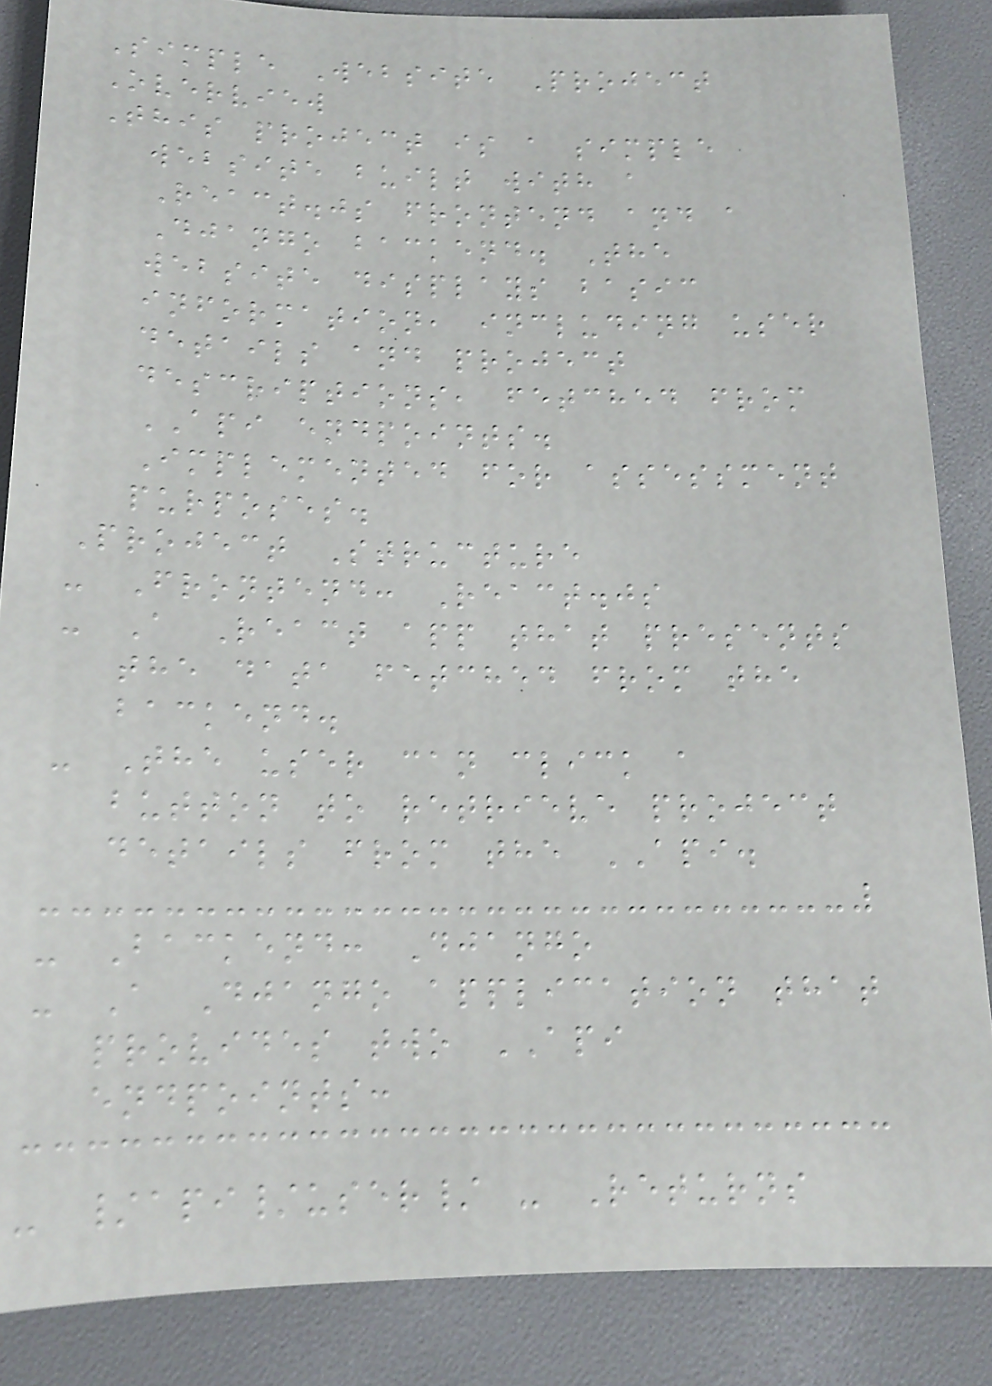Simple Website Project
Overview
This project is a simple
website built with a
React.js frontend and a
Django backend. The
website displays basic
information, including user
details and project
descriptions, fetched from
API endpoints.
Implemented for assessment
purposes.
Project Structure
- Frontend: React.js
- A React app that presents
the data fetched from the
backend.
- The user can click a
button to retrieve project
details from the API.
- Backend: Django
- A Django application that
provides two API
endpoints:
- /api/user/ - Returns
